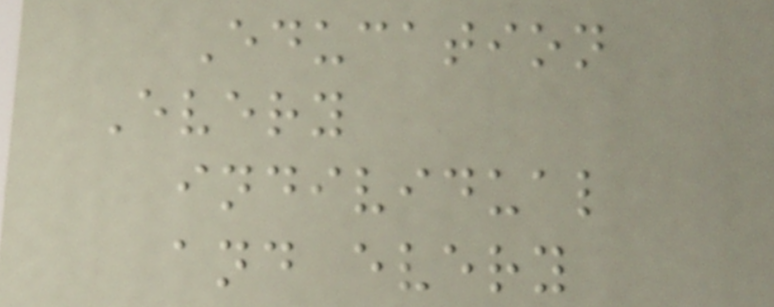Education
Every
individual
and every
